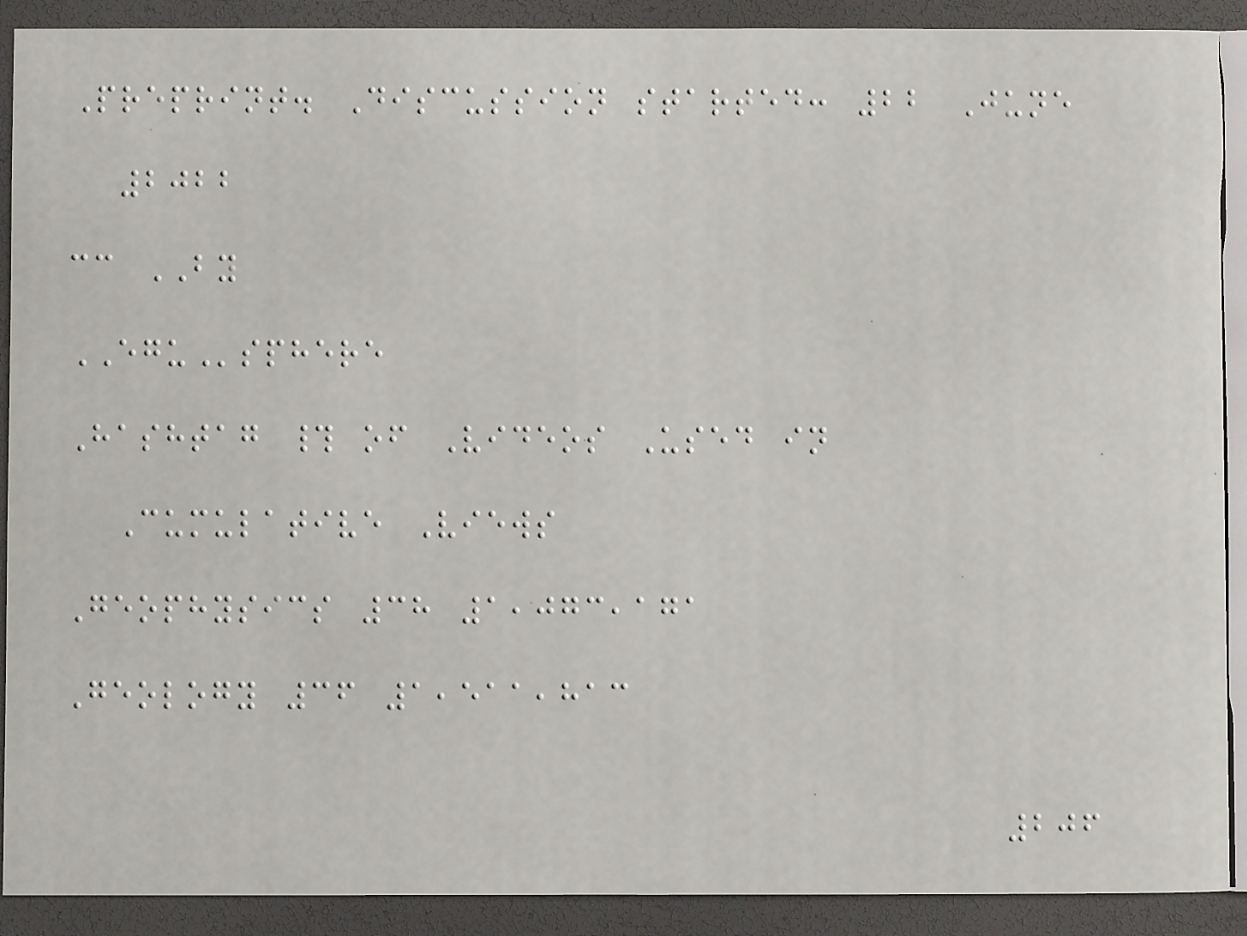Preprint. Discussion started: 22 June
2022
cc BY
EGUsphere
Hashtag # of Videos Used in
Cumulative Views
Geophysics 38 1,073,171
Geology 36 1,511,813
206
